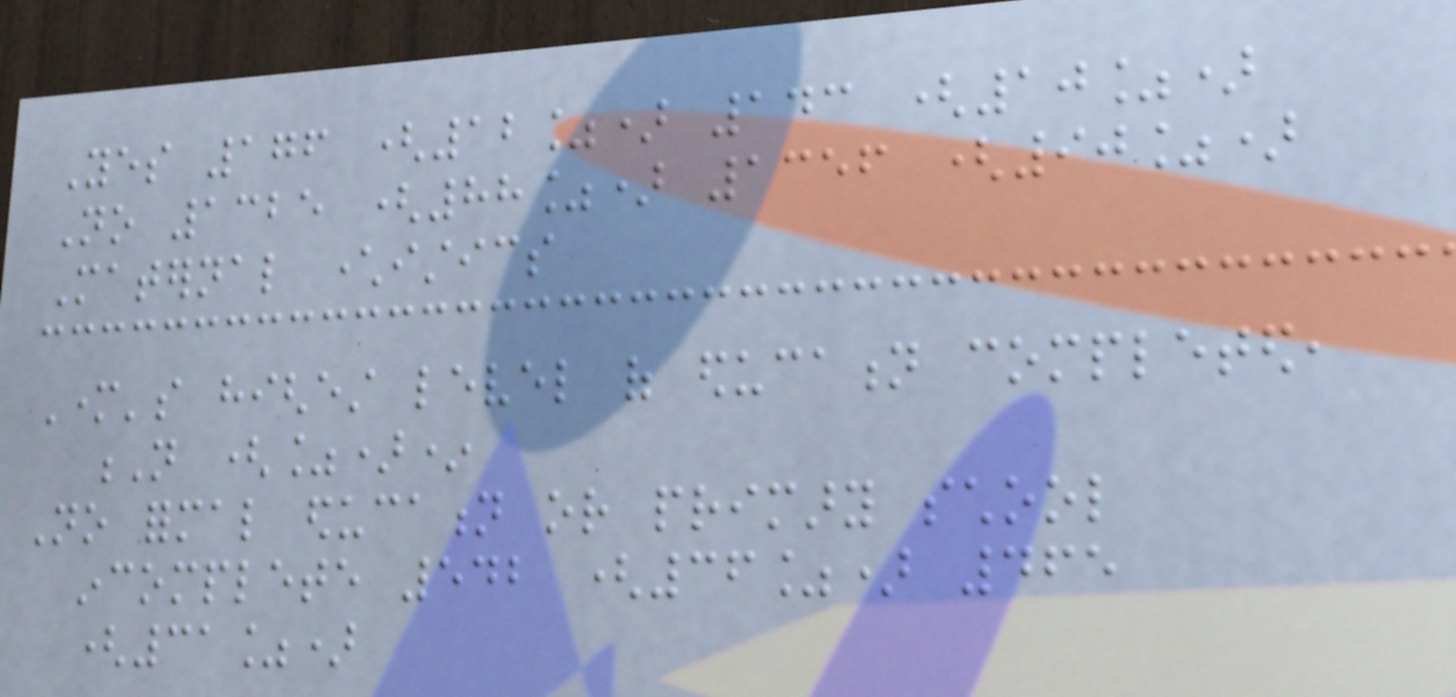Yes 176 (12%) 143 (10%)
No 1325 (88%) 1356 (90%)
Maternal characteristics
Mother's highest level of education completed,
N (%)*
No formal education or primary school
incomplete 542 (36%) 465
(31%)
